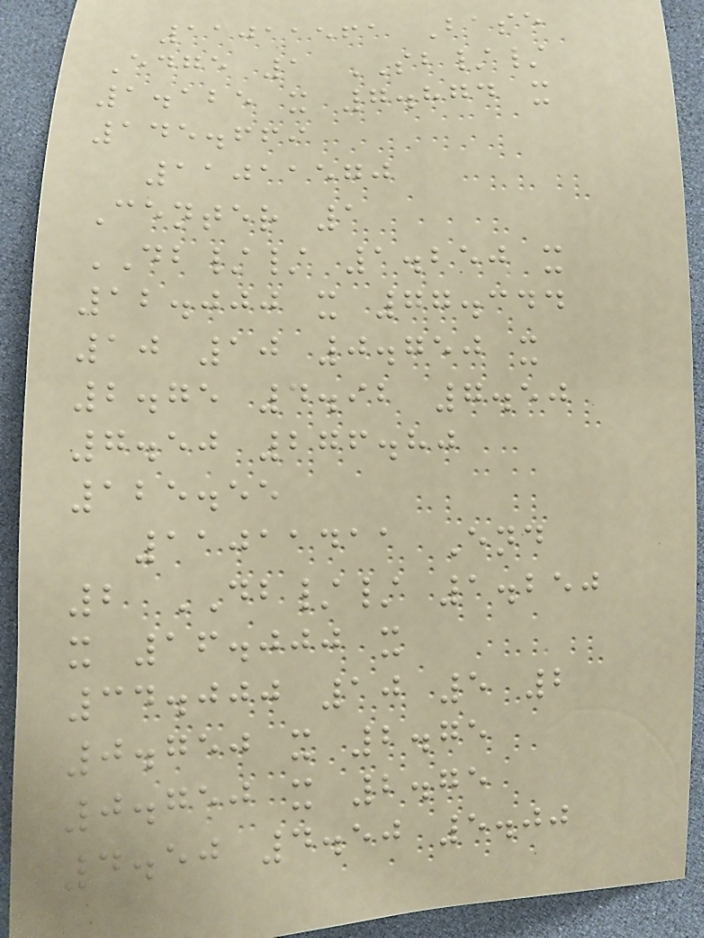11011561 Base
Edge 1 SB//
1.125 x 7.874 x
145.669
11011570
Center 1
DB// 1.250 x
12.000 x 77.344
10 10 0.750 x
2.75 4.92 7.50
7.50 276.80
125.55
11011411 End
2 DB// 1.250
x 16.000 x
34.000 10 5 2
0.750 x 2.75
0.750 x 2.75
4.50 4.50 5.00
